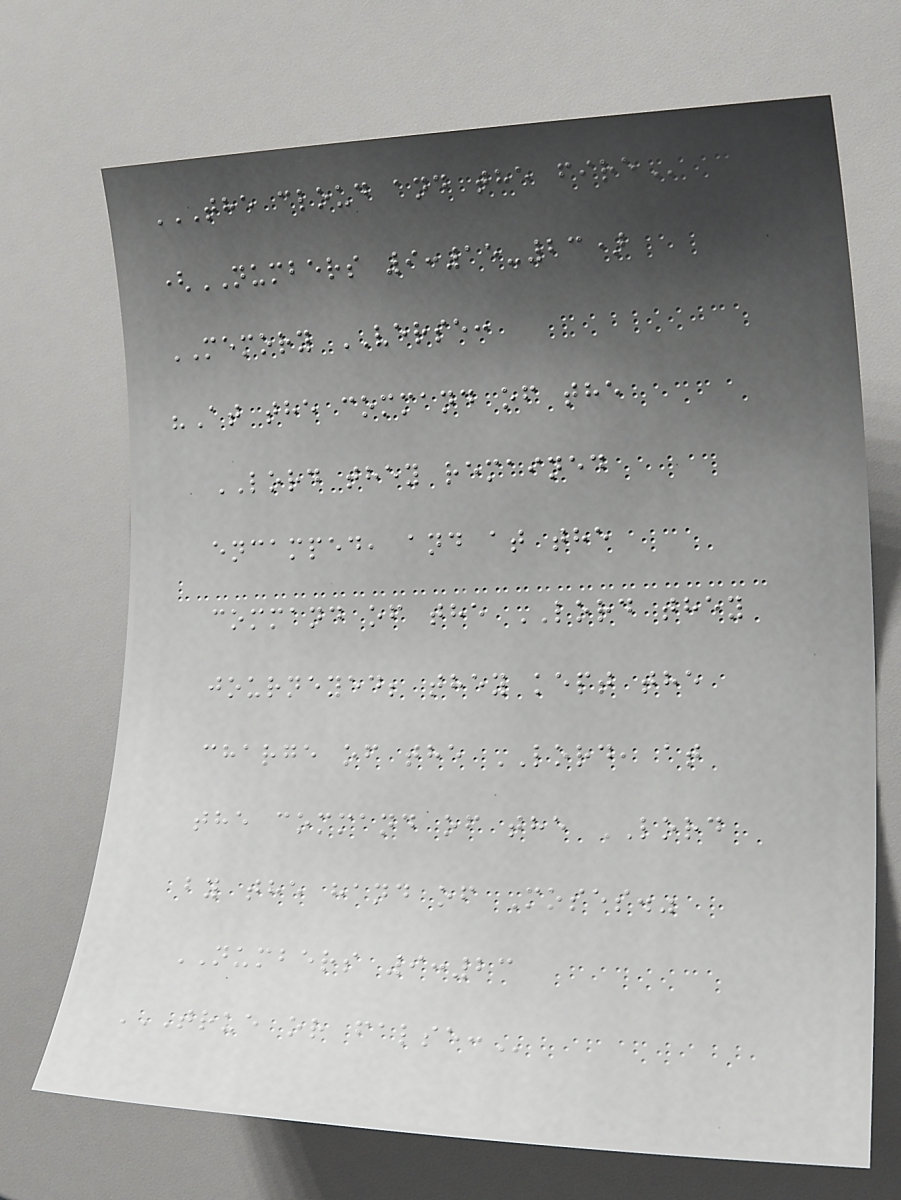THE CLOUD AND THE FIRE
(NUMBERS 9:15-23)
MEMORY VERSE:
"At the command of the
LORD they remained
encamped, and at the
command of the LORD they
journeyed; they kept the
charge of the LORD, at
the command of the LORD
by the hand of Moses."
NUMBERS 9:23
TRUE OR FALSE:
